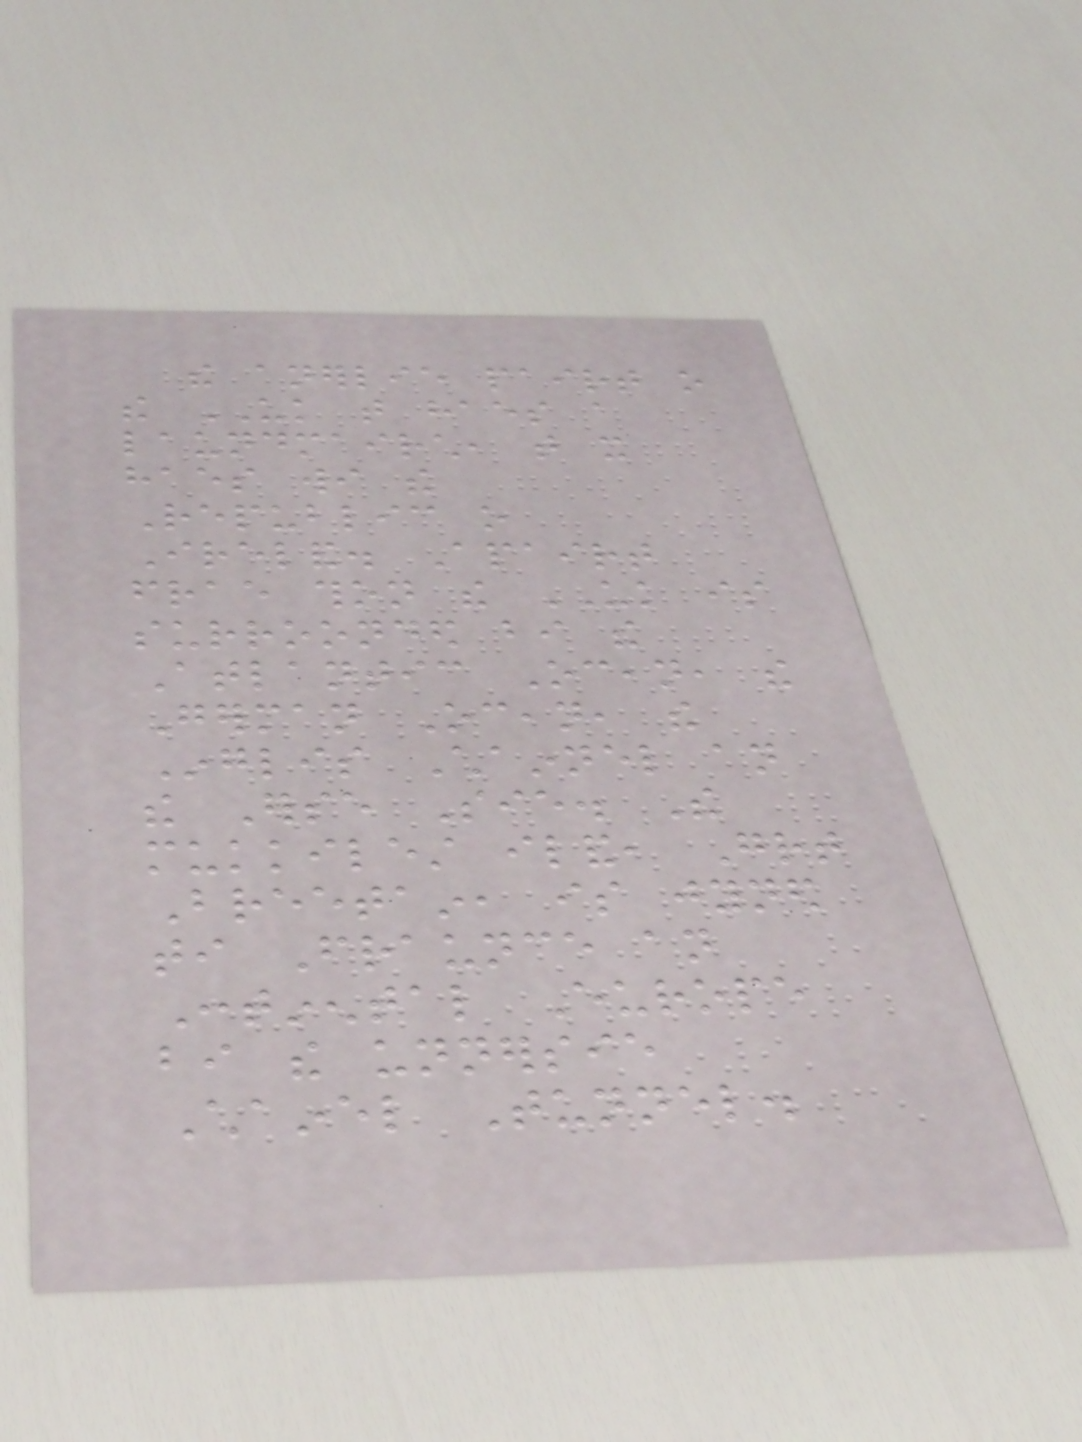the anerlie pairt o
the UK that haes a
laundmairch, that it
haes wi the
Republic o
Ireland. Apairt
frae thon the UK is
surroonded bi the
Atlantic Ocean, the
German Ocean, the
Inglis Chainnel an
the Erse Sie. The
mukkilest iland, Great
Breetain, is jyned
ti Fraunce an
Continental Europe
bi the unnersie
Chainel Tunnel.
